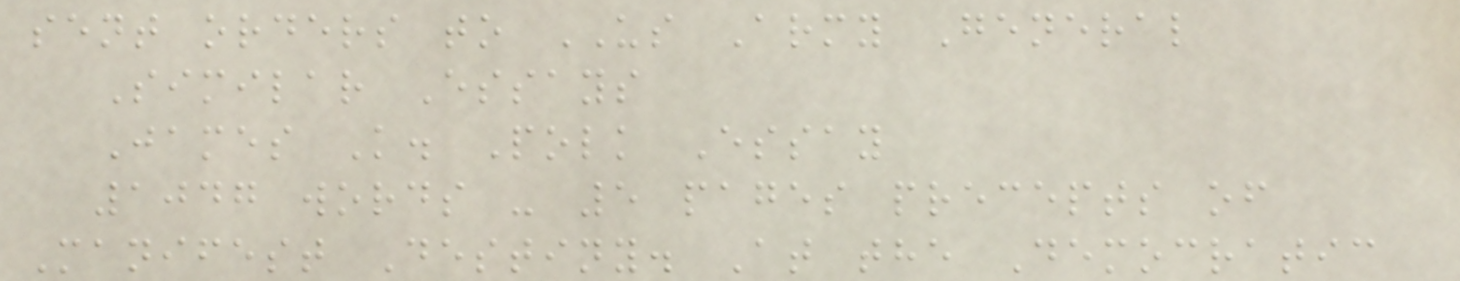sent orders to US Army General
Similar Essays
James K. Polk Essay
1047 words - 5 pages precepts of
Manifest Destiny. At the Democratic
